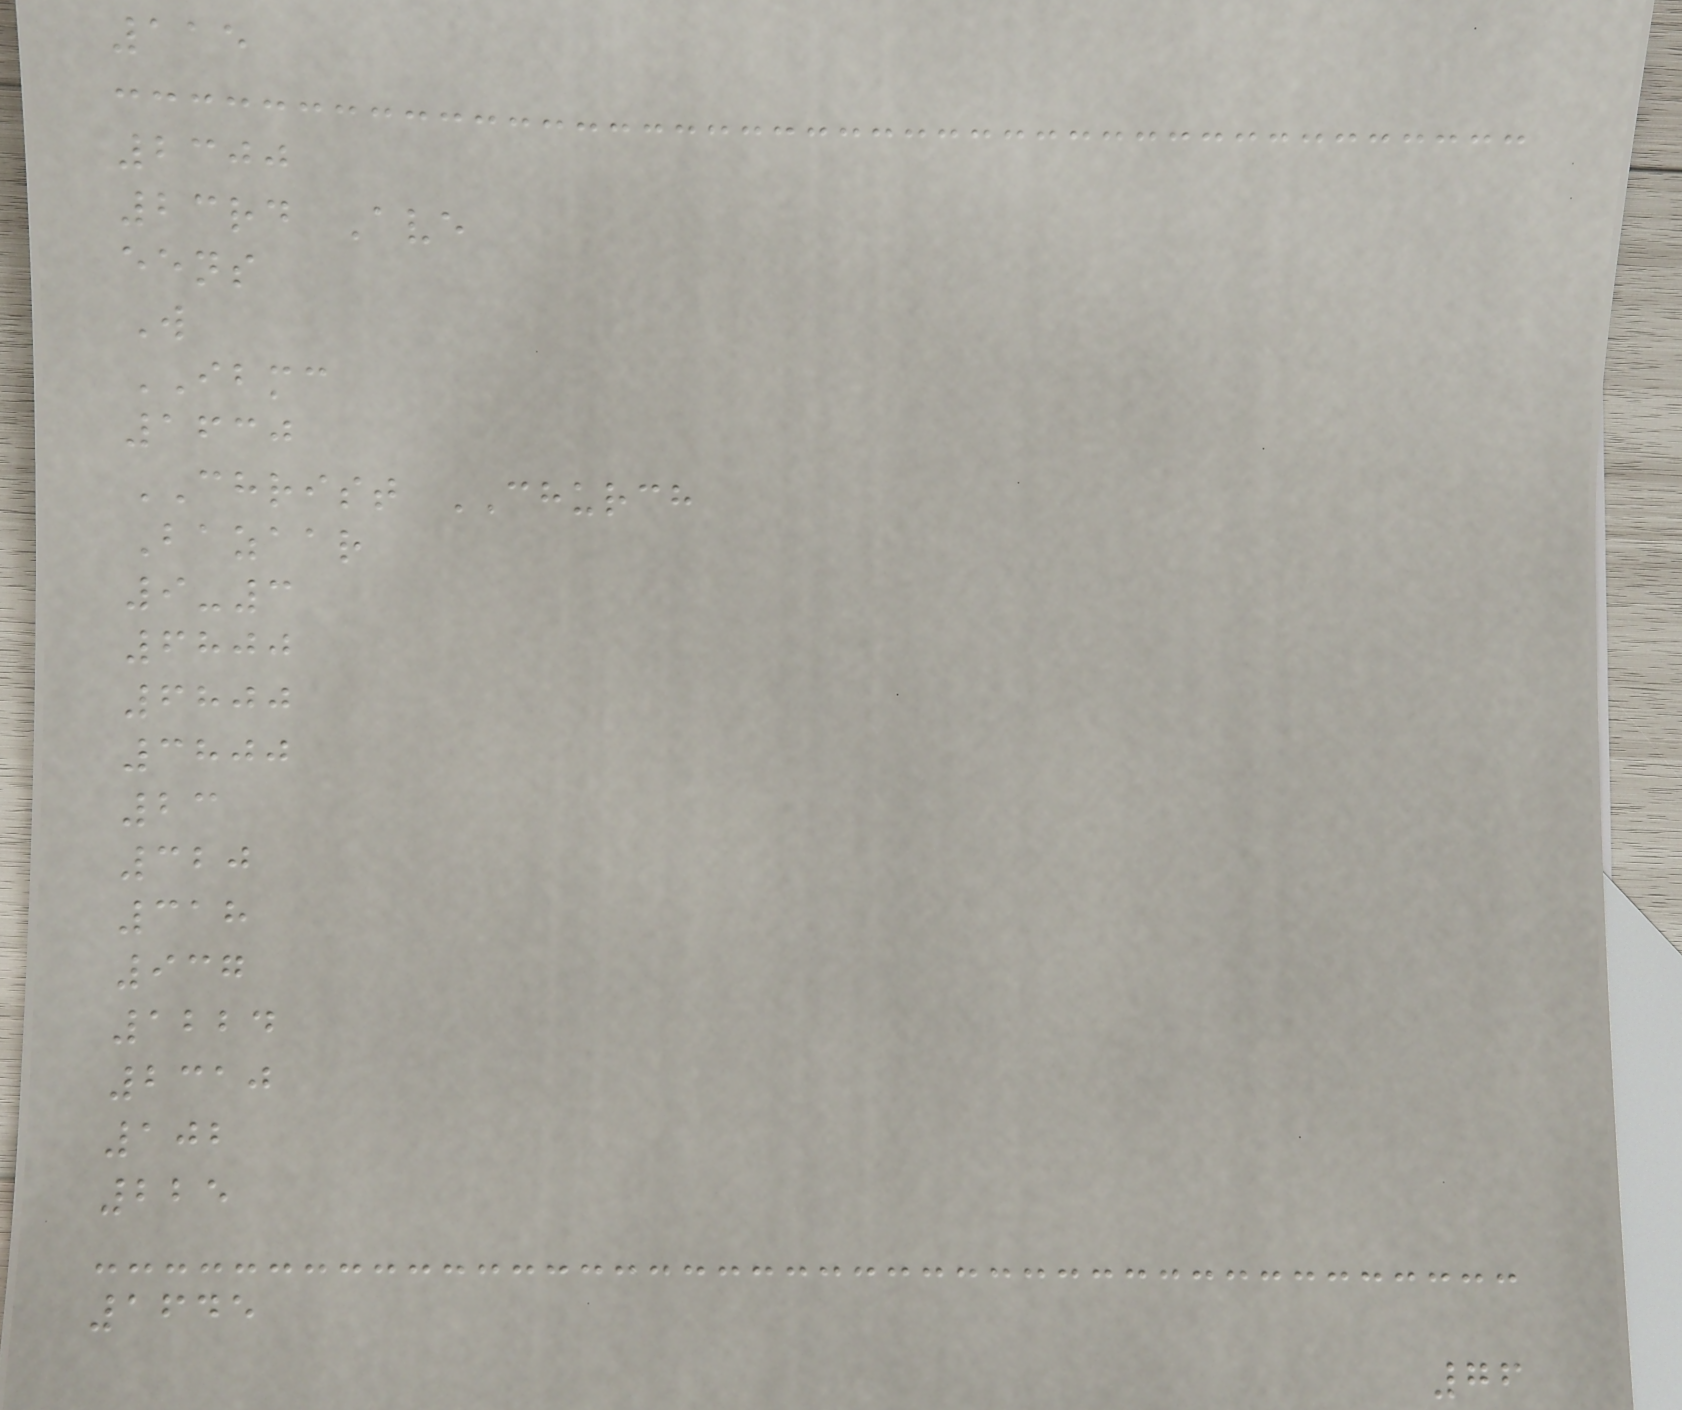115
2300
23rd Ave
eens
W
IBMC
1630
CHRIST CHURCH
Bazaar
9-3
6800
6800
3800
23
320
318
937
1224
2310
102
225
1645
76
